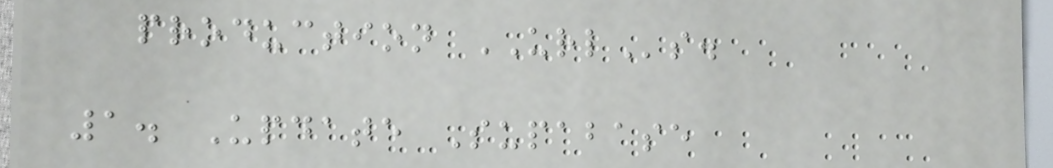production URLs.
1. Update Supabase
